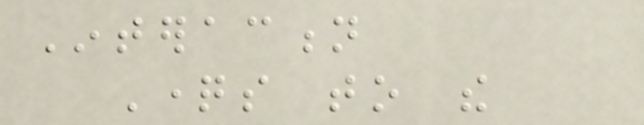Interaction
Questions to the
